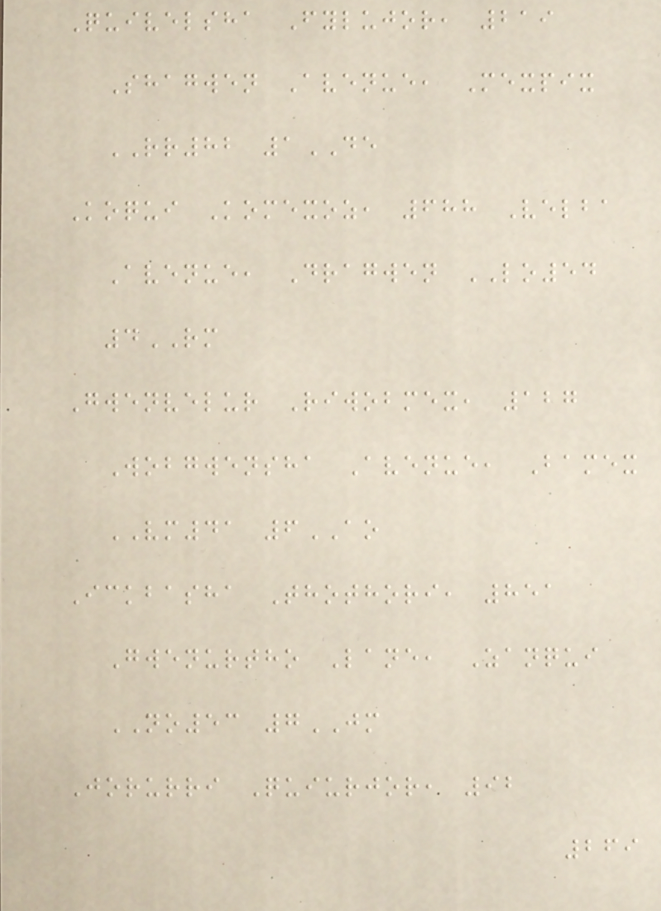Quivelsha Fylujor, 219
Shagwen Avenue, Mexpix
RR82 1DE
Koqui Komexoz, 688 Velba
Avenue, Dragwen LO54
4RM
Gwenvelur Riwobmex, 127
Wobgwensha Avenue, Bamex
VM41 6AO
Ickbasha Thothori, 851
Gwenurtho Lane, Zanqui
NO53 7JM
Jorurri Quiurjor, 92
269
